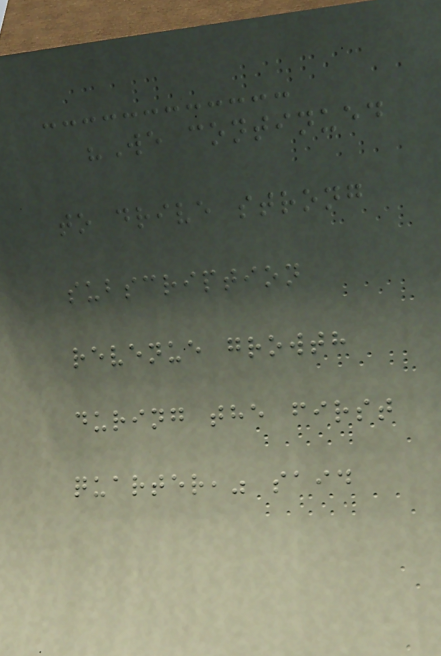"We continued
to drive strong
subscription
revenue growth
during the first
quarter," said
